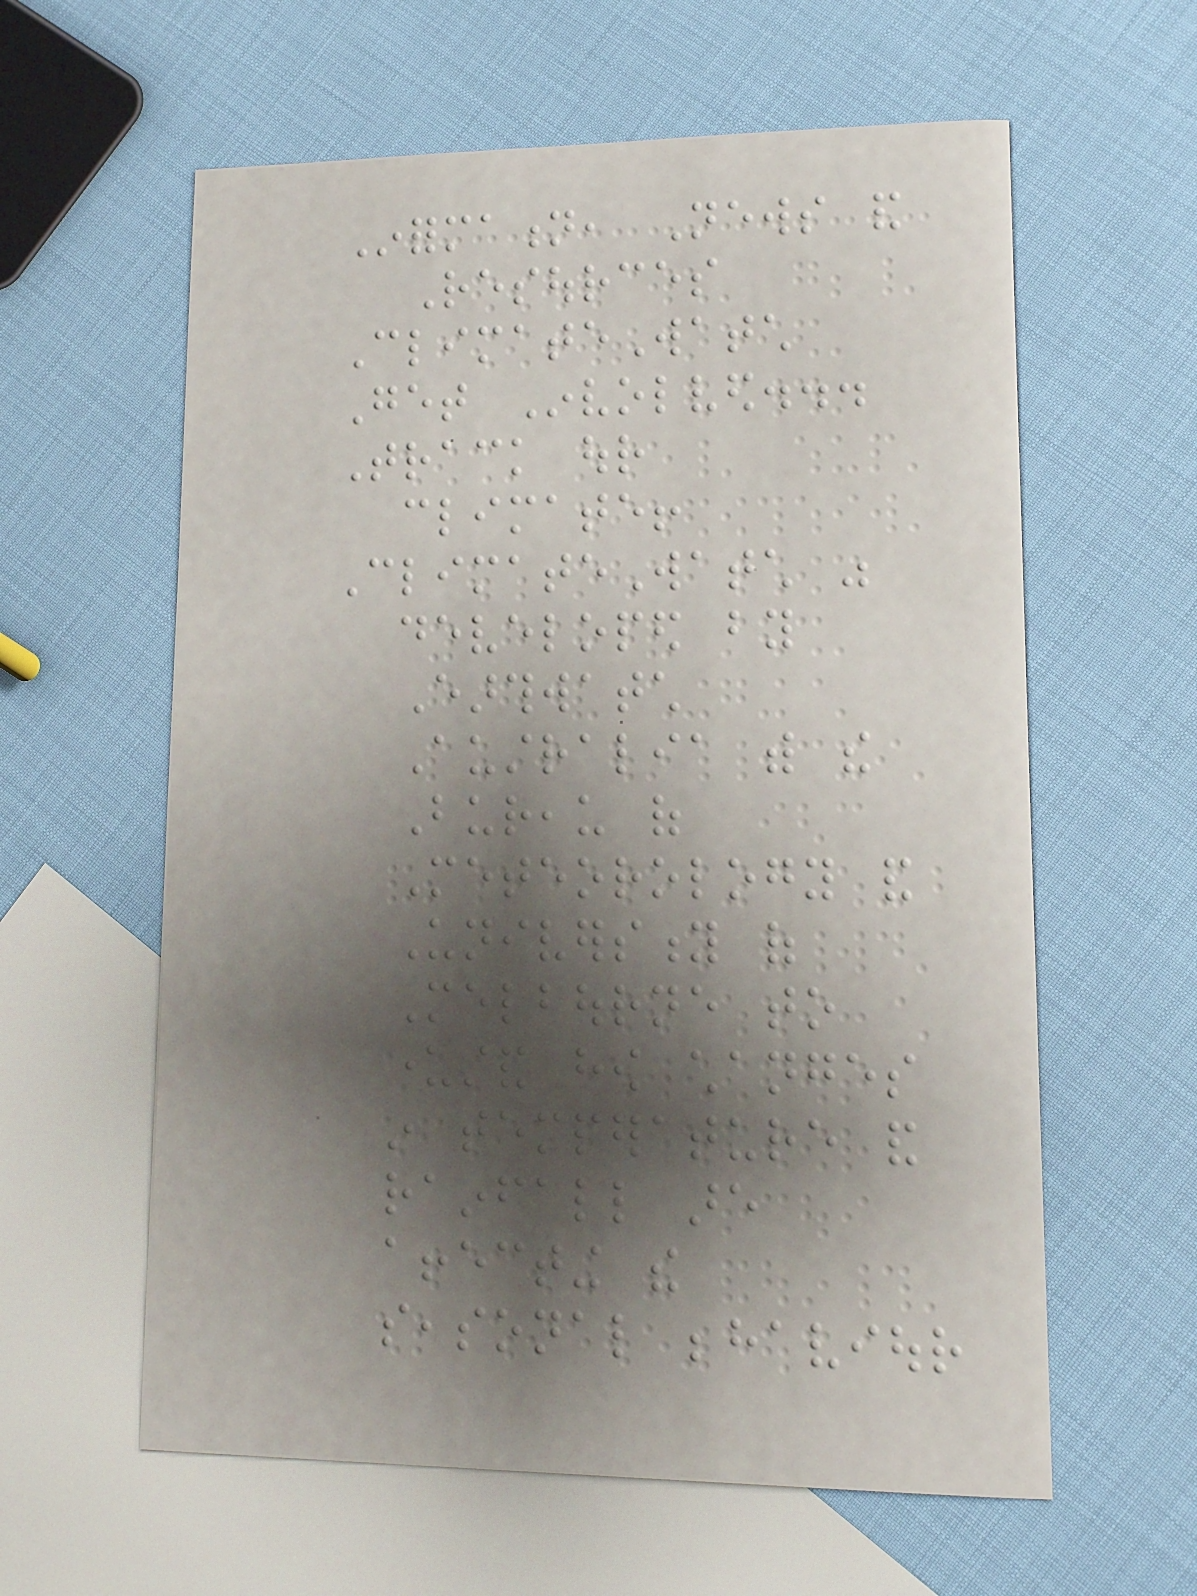Information, News and
Resources
ClimateWatch
Get Involved...
Track our
climate!
ClimateWatch was
developed by
Earthwatch
Australia with the
Bureau of
Meteorology and
University of
Melbourne to
understand how changes
in temperature and
rainfall are
affecting the
seasonal behaviour
